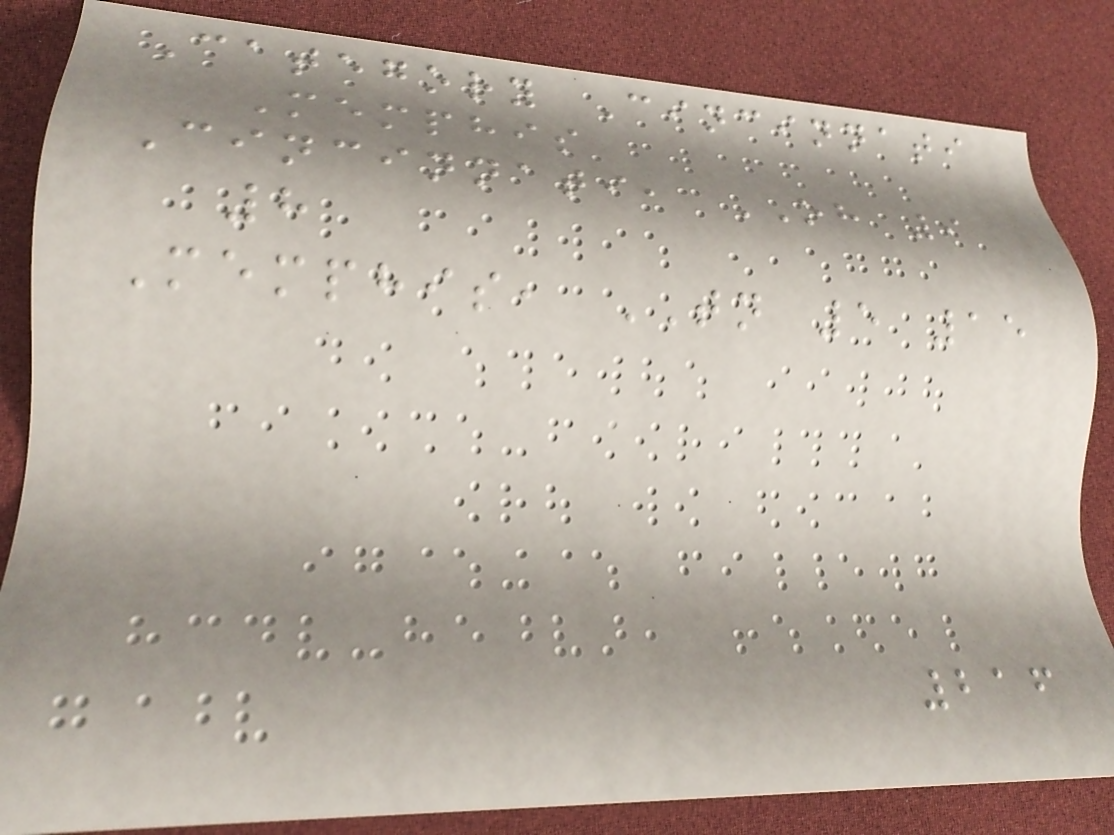Category Cincinnati
Memphis
Cincinnati, OH 9
8
Memphis, TN 5 15
216
